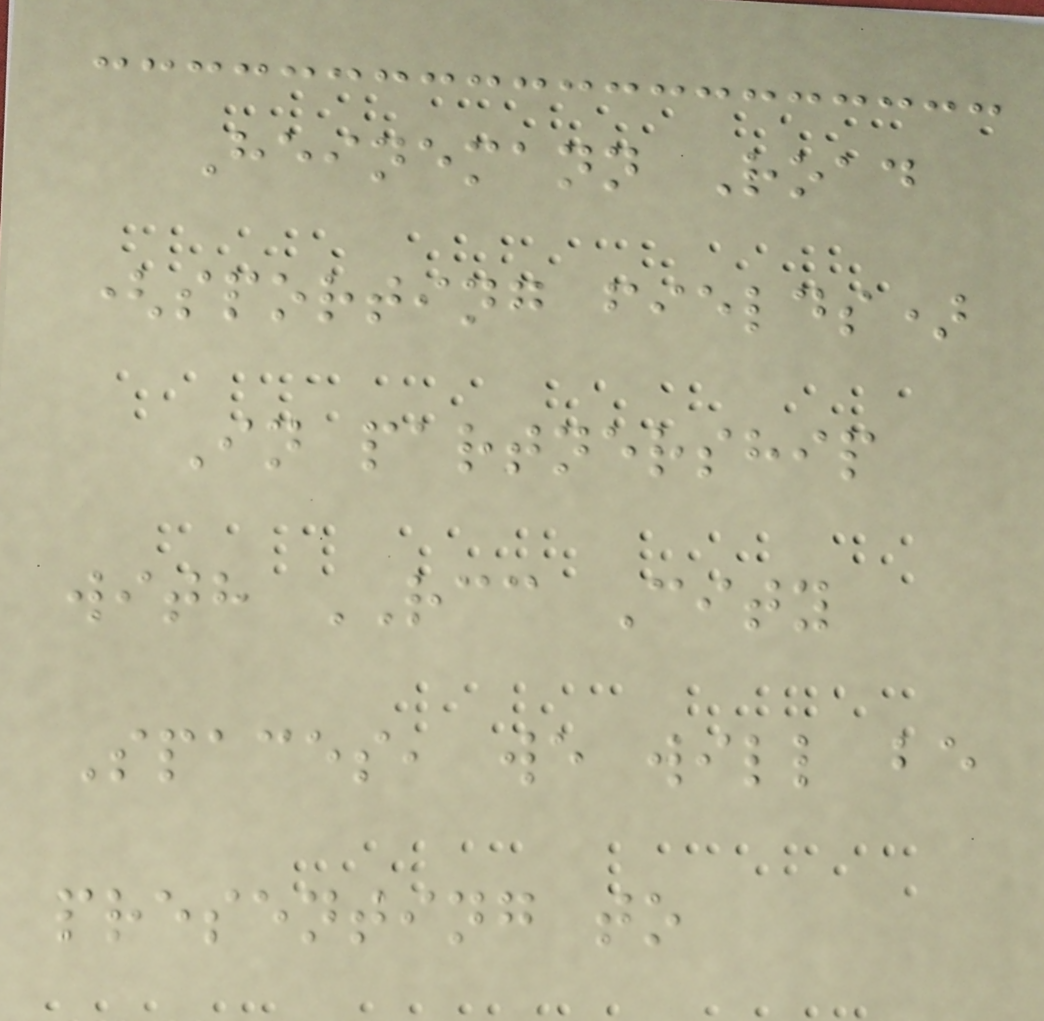Heinemann Road
(sporting fields)
In partnership
with RCC City
Spaces, we will be
presenting to
